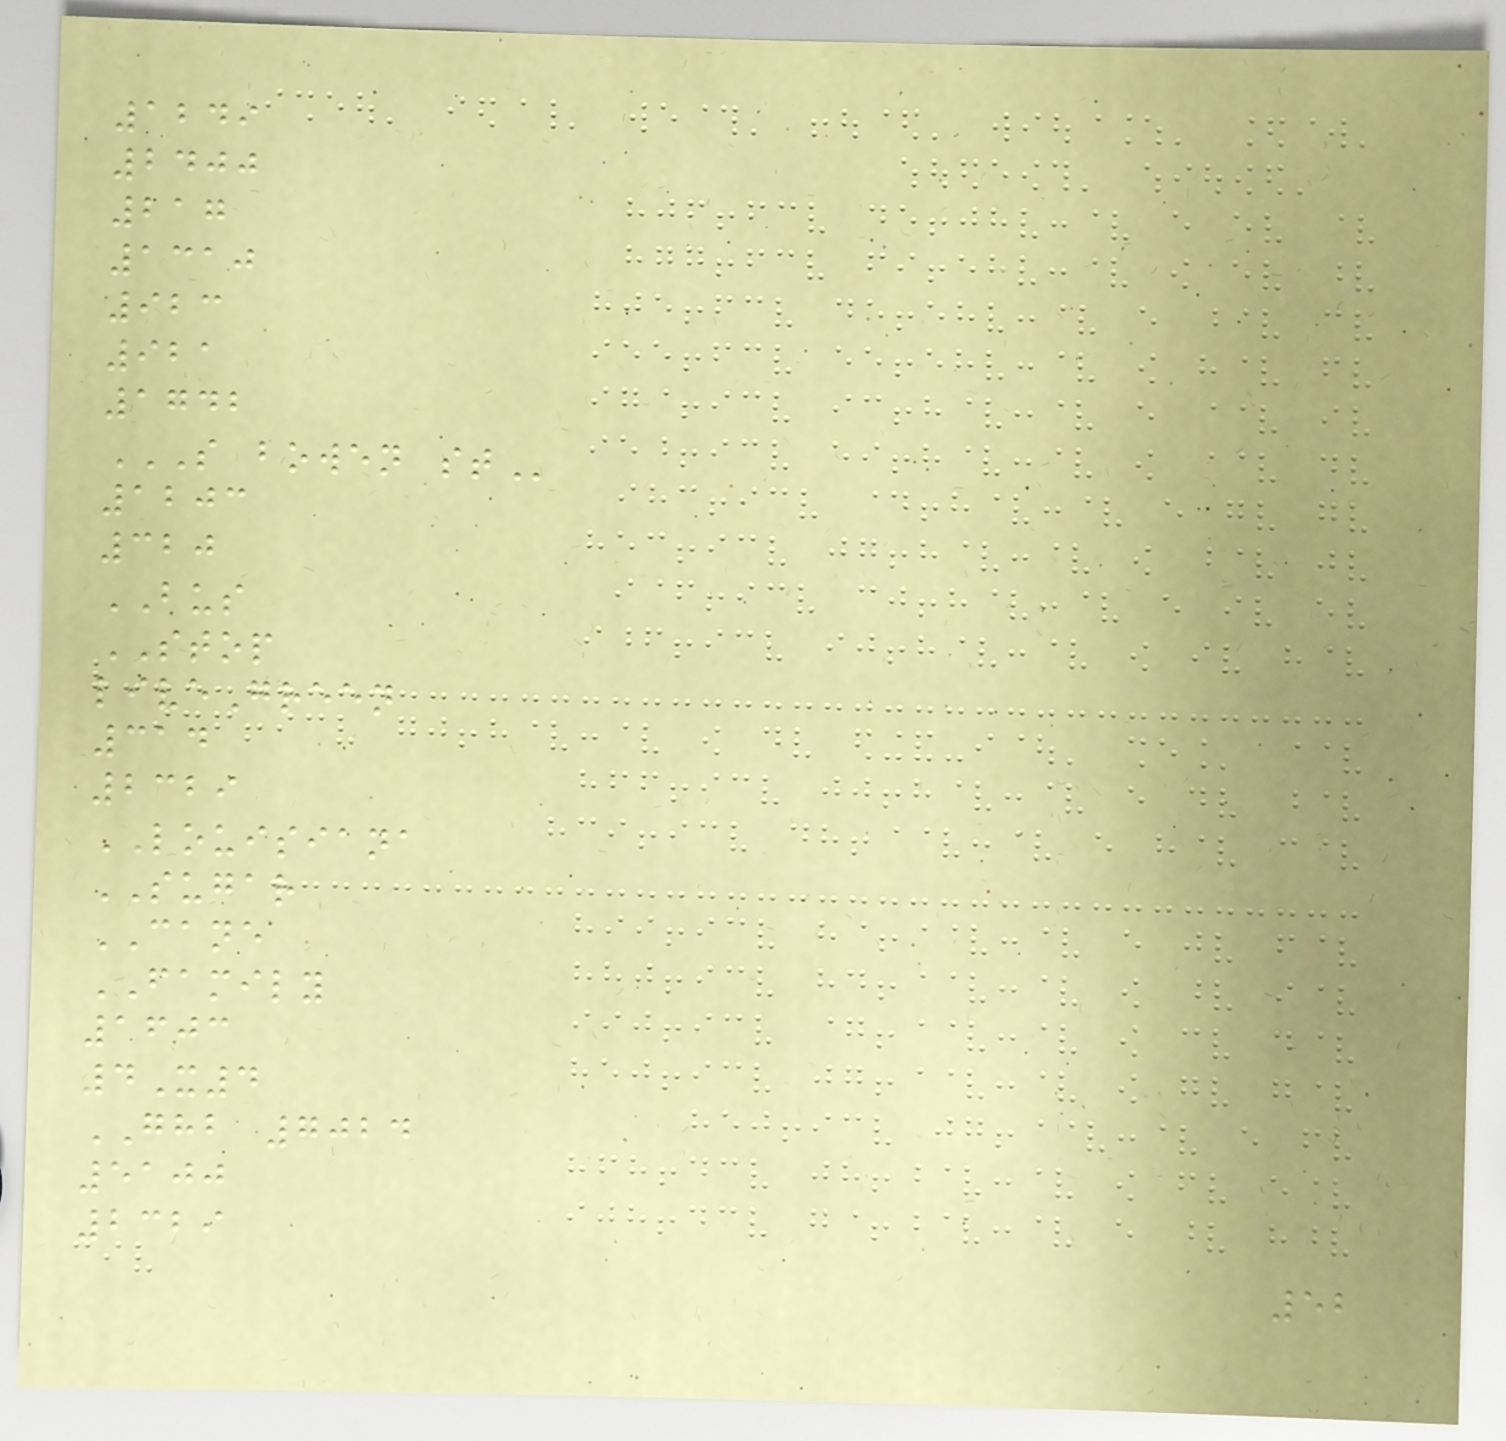1249
2400
217
1310
923
921
1742
S BOWEN ST
1203
320
BUS
STOP
liveGreen
314
2329
LOUISIANA
SUGAR
CANE
FAMILY
1603
4X4
GHB 7024
5100
2329
52
